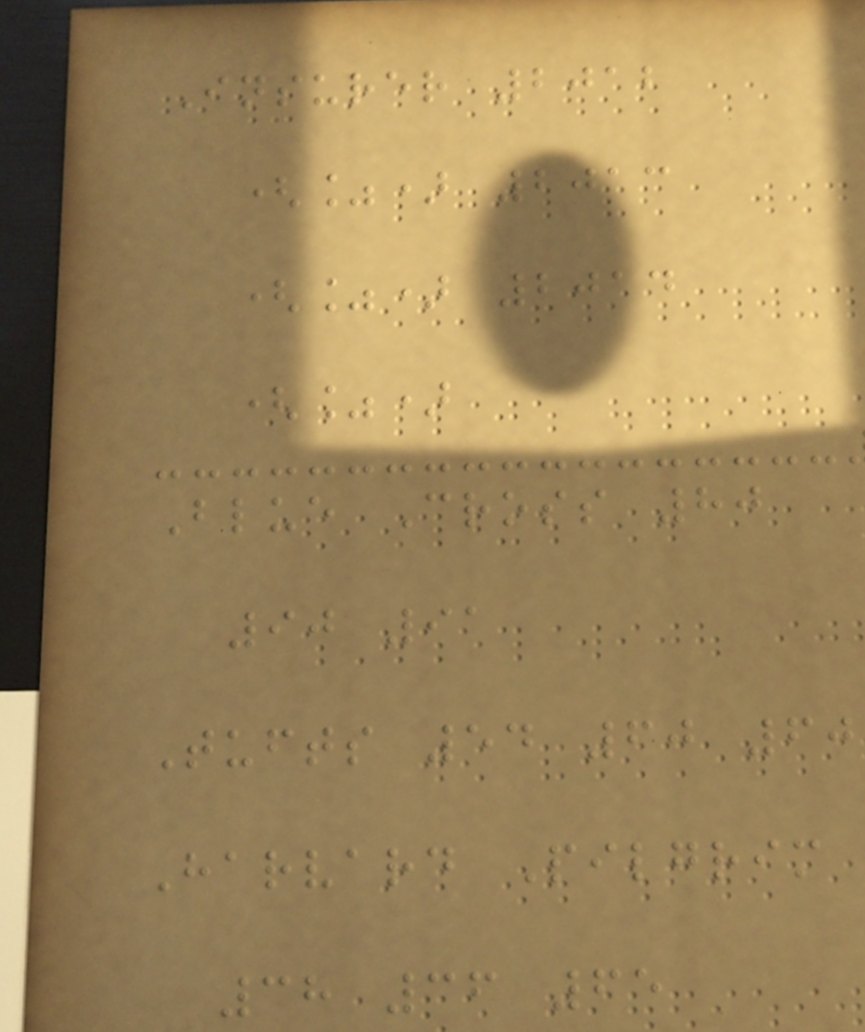Insurer 2012
(%) 2013
(%) 2014
(%)
Blue Cross 80
90 91
Tufts 54 60 60
Harvard Pilgrim
38 36 65
